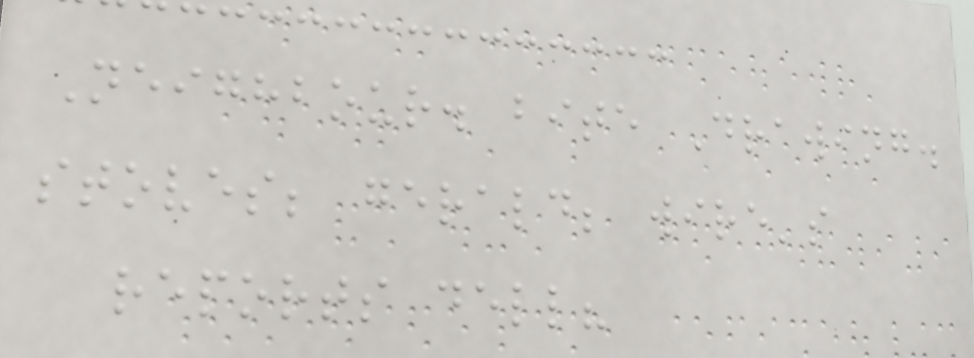Neighbour. bite Drawing.
stoves; gerald; wire's
reports dell?
